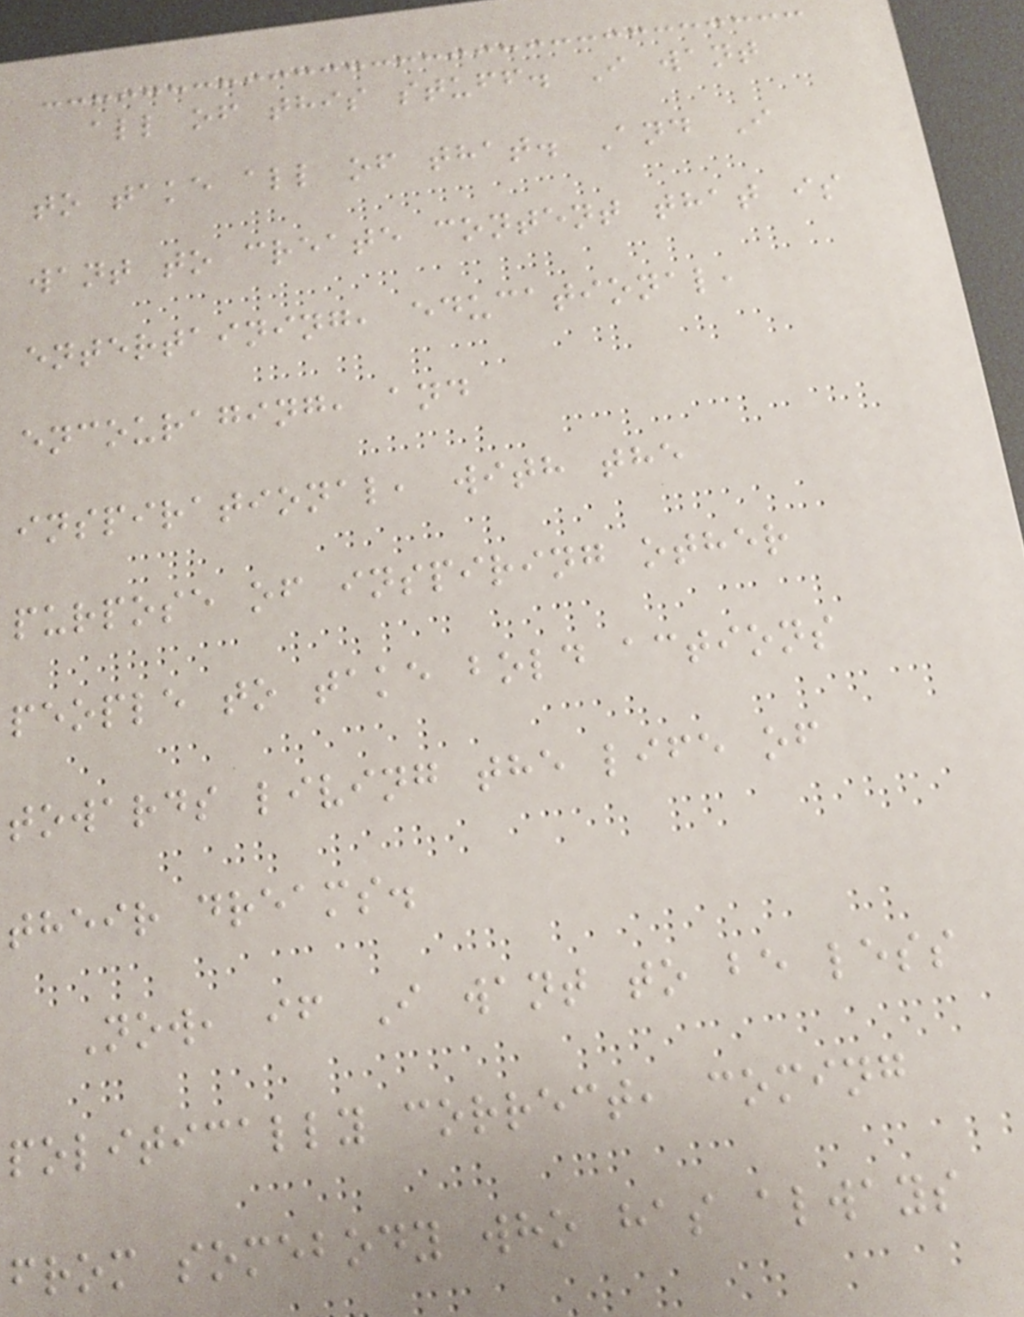all of this stuff. I want
to take all of that. And I
want to create content that is
entertaining, educational,
encouraging, and
inspirational, with the
purpose of inspiring other
people to take bold actions
towards living the life of
their dreams.
Now, if I want to be less
politically correct, coming
from somebody who has always
